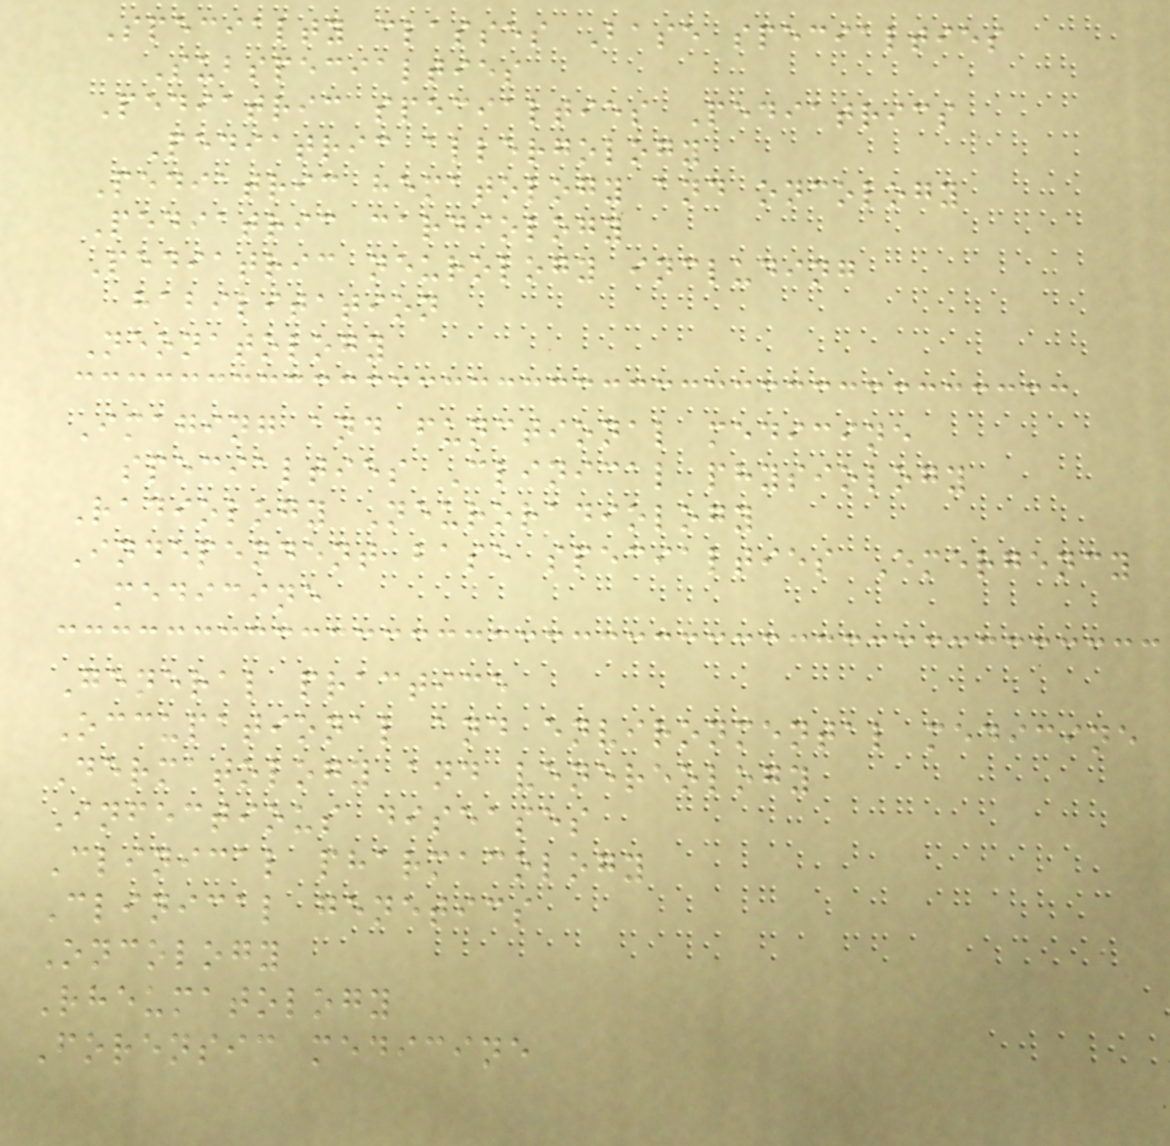Specialty classes Base specialties
Subspecialties
Pediatric specialties Pediatrics
Pediatric allergology
Pediatric hematology and oncology
Pediatric cardiology
Pediatric neurology including
habilitation
Neonatology
Imaging and functional medicine
specialties Clinical physiology
Radiology Neuroradiology
Independent base specialties Emergency
medicine
General practice
Occupational and environmental medicine
Dermatology and venereology
Infectious diseases
Clinical pharmacology
Clinical genetics
Oncology
Rheumatology
Forensic medicine
